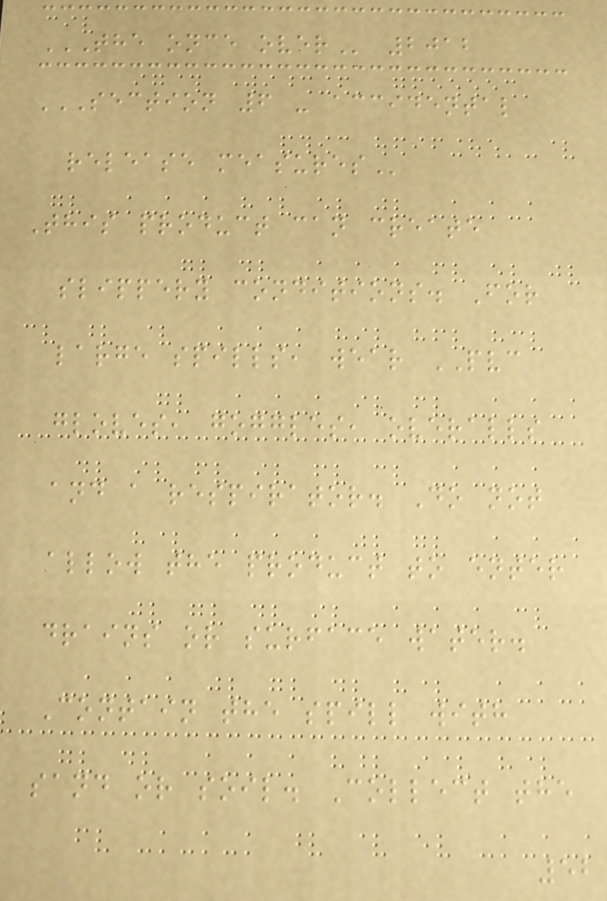THE ONCE OVER 2012
SECTION 6 - ACCIDENTAL
RELEASE MEASURES
This product can create
slippery conditions. For
large spills, wear PVC
gloves, goggles, overalls
and a respirator. Do not
allow the product to enter
drains or surface water.
Contain the spill with
sand or soil. Collect the
52
